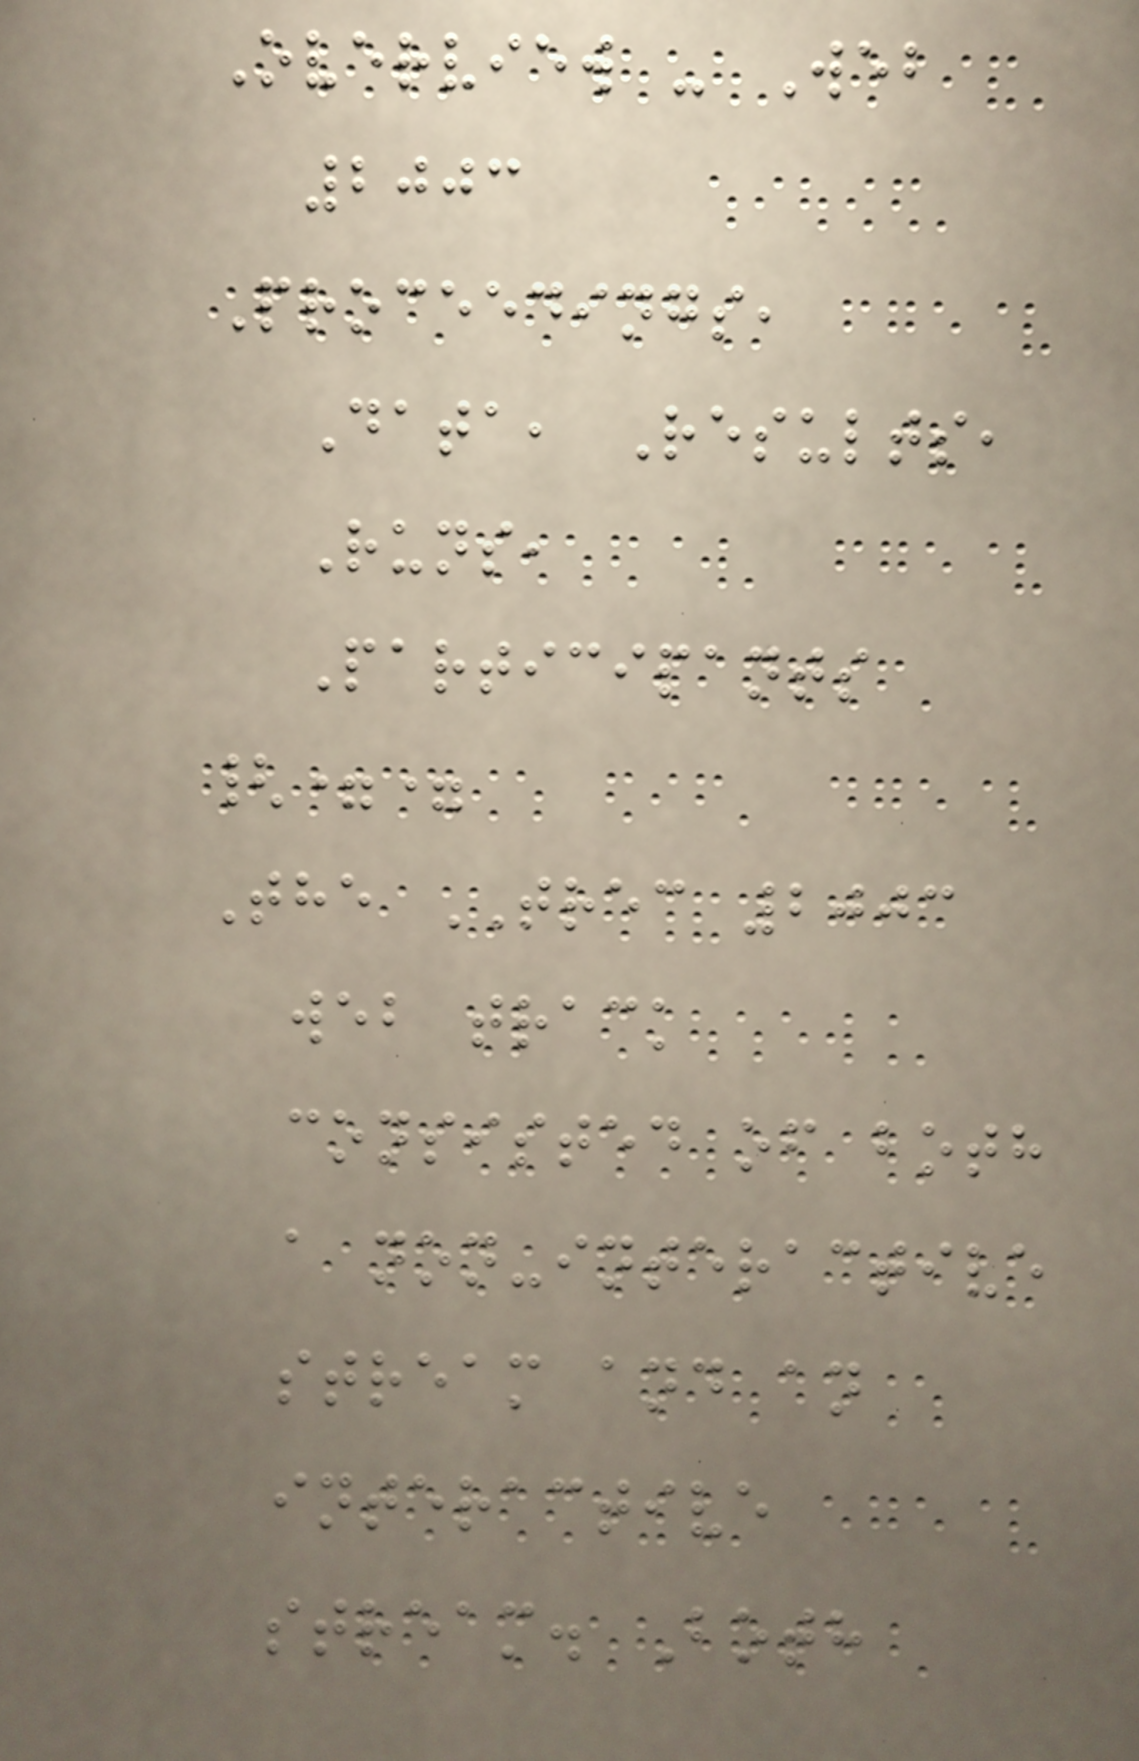Overview - Web
2003
Proceedings,
Data, Results,
Runs,
Participants
{==
The TREC 2003
web track
consisted of both
a non-interactive
stream and an
interactive
stream. Both
